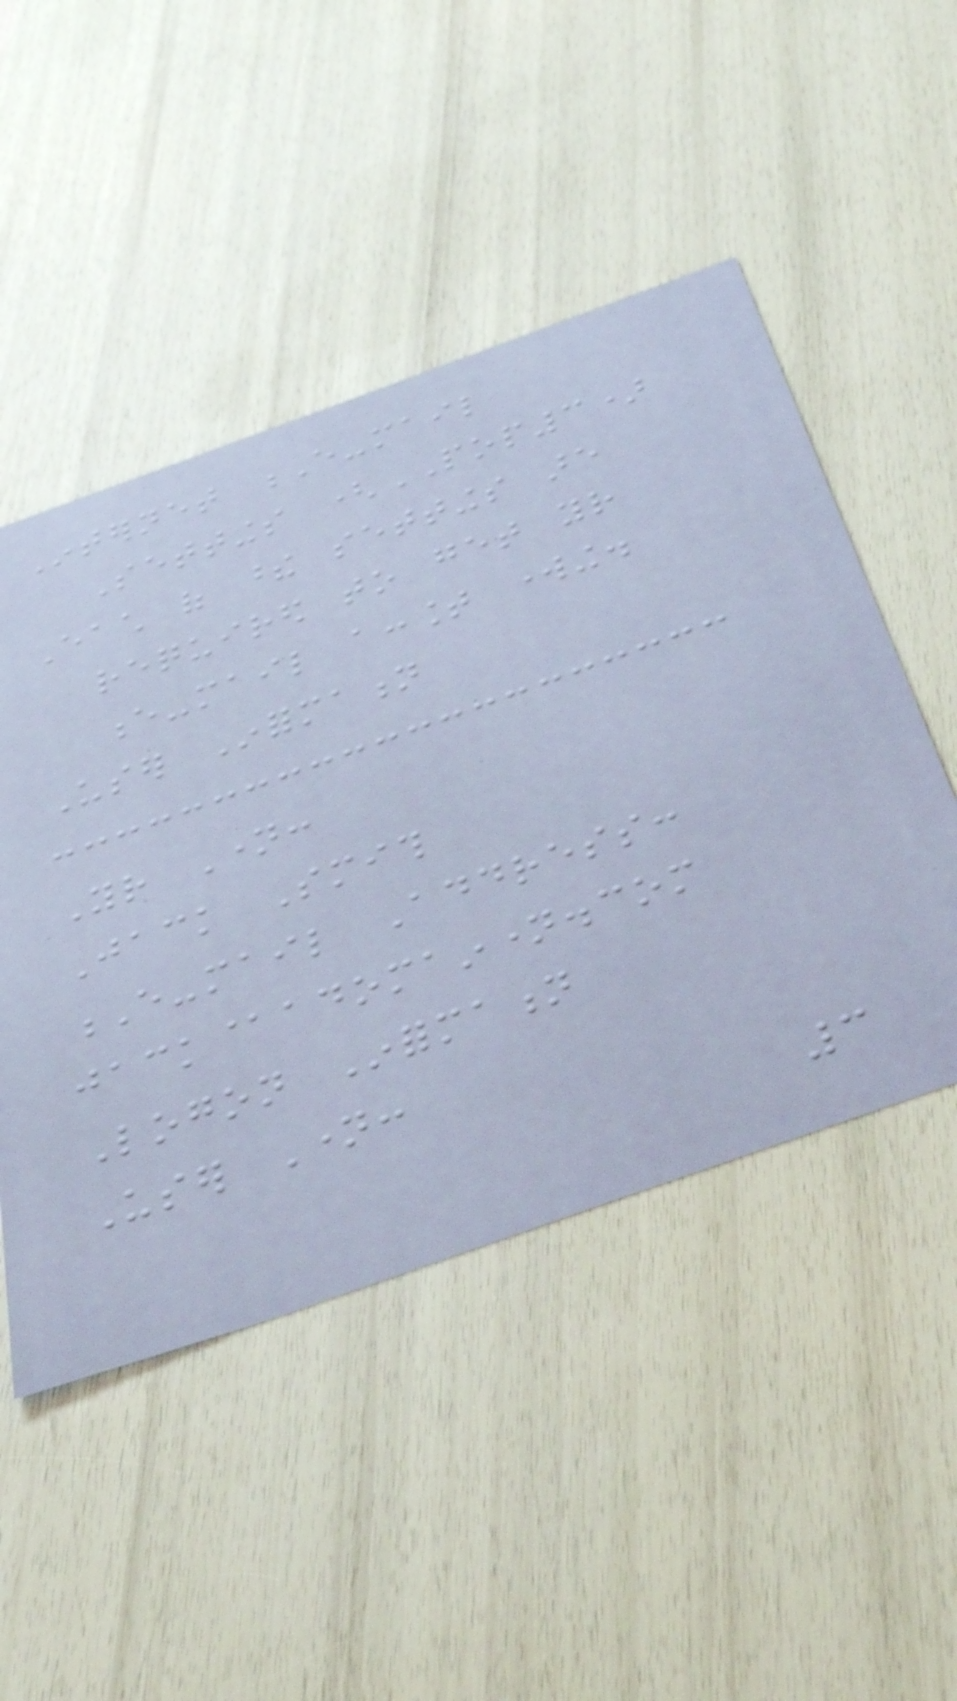Internet E-mail
Settings (POP3)
Each of these settings are
required to get your
e-mail account working.
User Information
Your Name:
Jack Smith
E-mail Address:
jack@adomainname.com
Logon Information
User Name:
3
